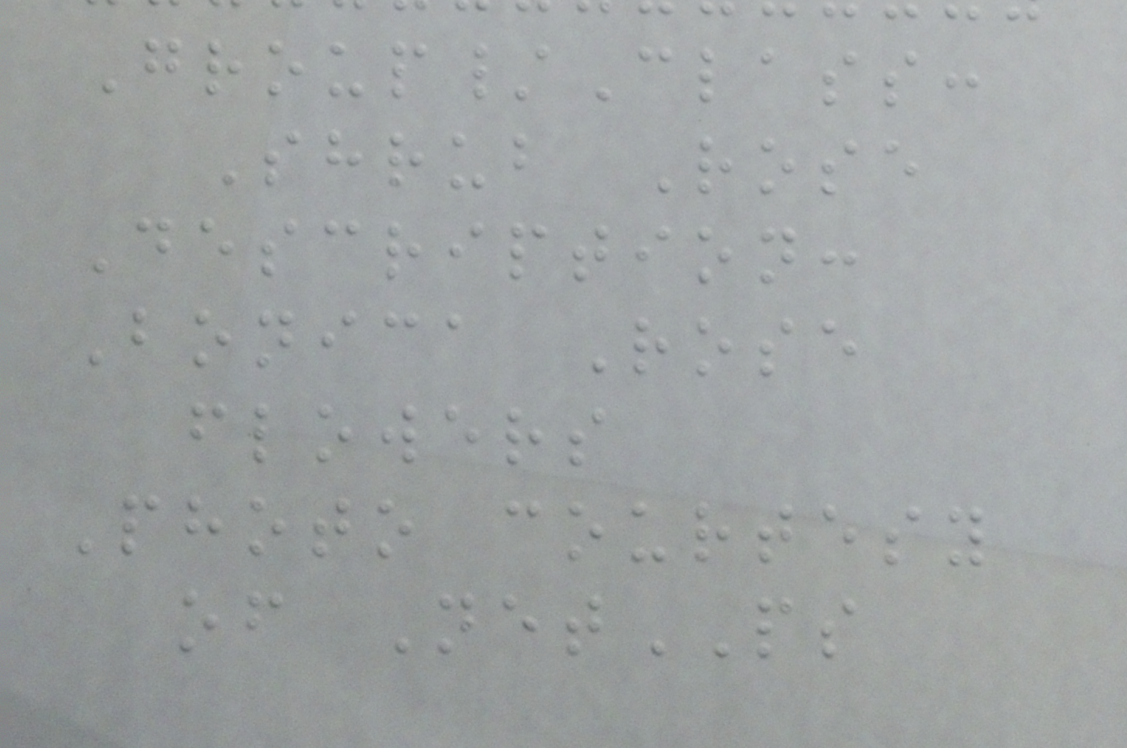Group/Class:
Shrub Rose
Description:
Bonica Rose
flowers
Photo courtesy
of NetPS
